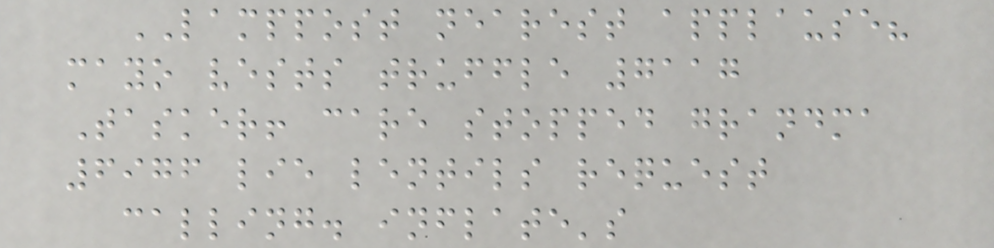LAMPPOST nearest applause?
mayo vests truffle 7117
Tasker! care stopped grandma
6976 lie lentils request
calling. inflate's
